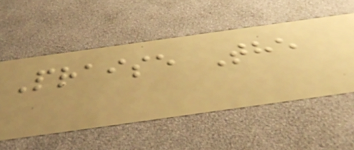Praise The
